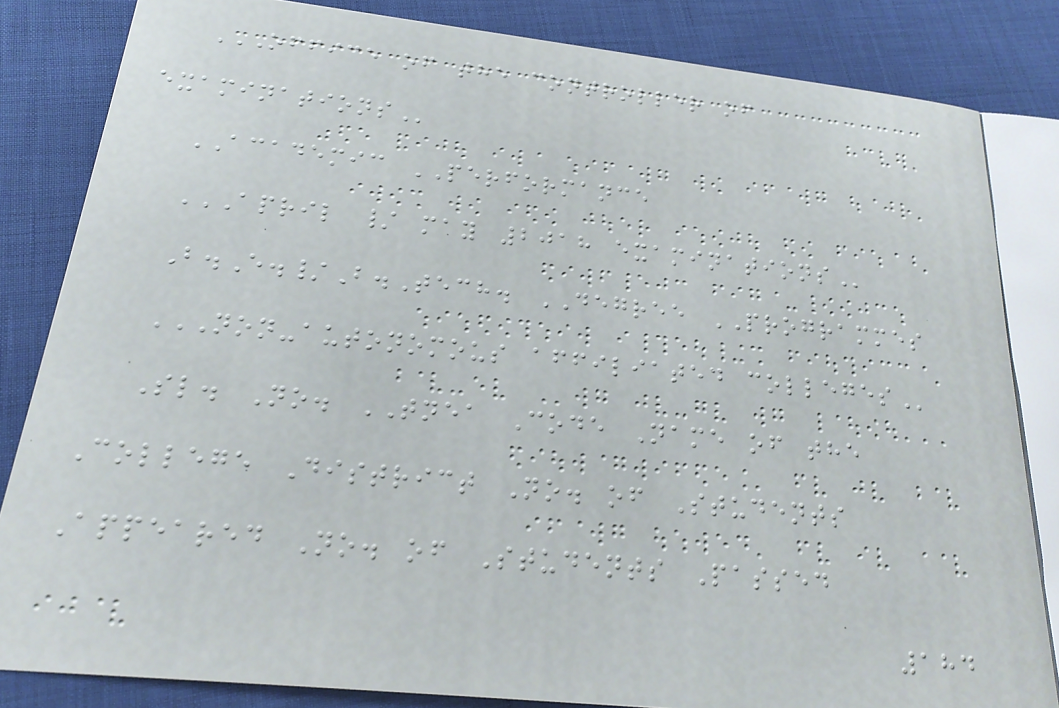OFFICE OF THE CONTROLLER OF
EXAMINATIONS
ACADEMIC PERFORMANCE
APRIL / MAY 2018 EXAMINATIONS
B.E./B.Tech. DEGREE PROGRAMMES
NON-AUTONOMOUS AFFILIATED COLLEGES
Sl. No. TNEA Code Name of the
College District No. of Students
Appeared No. of Students Passed
184
